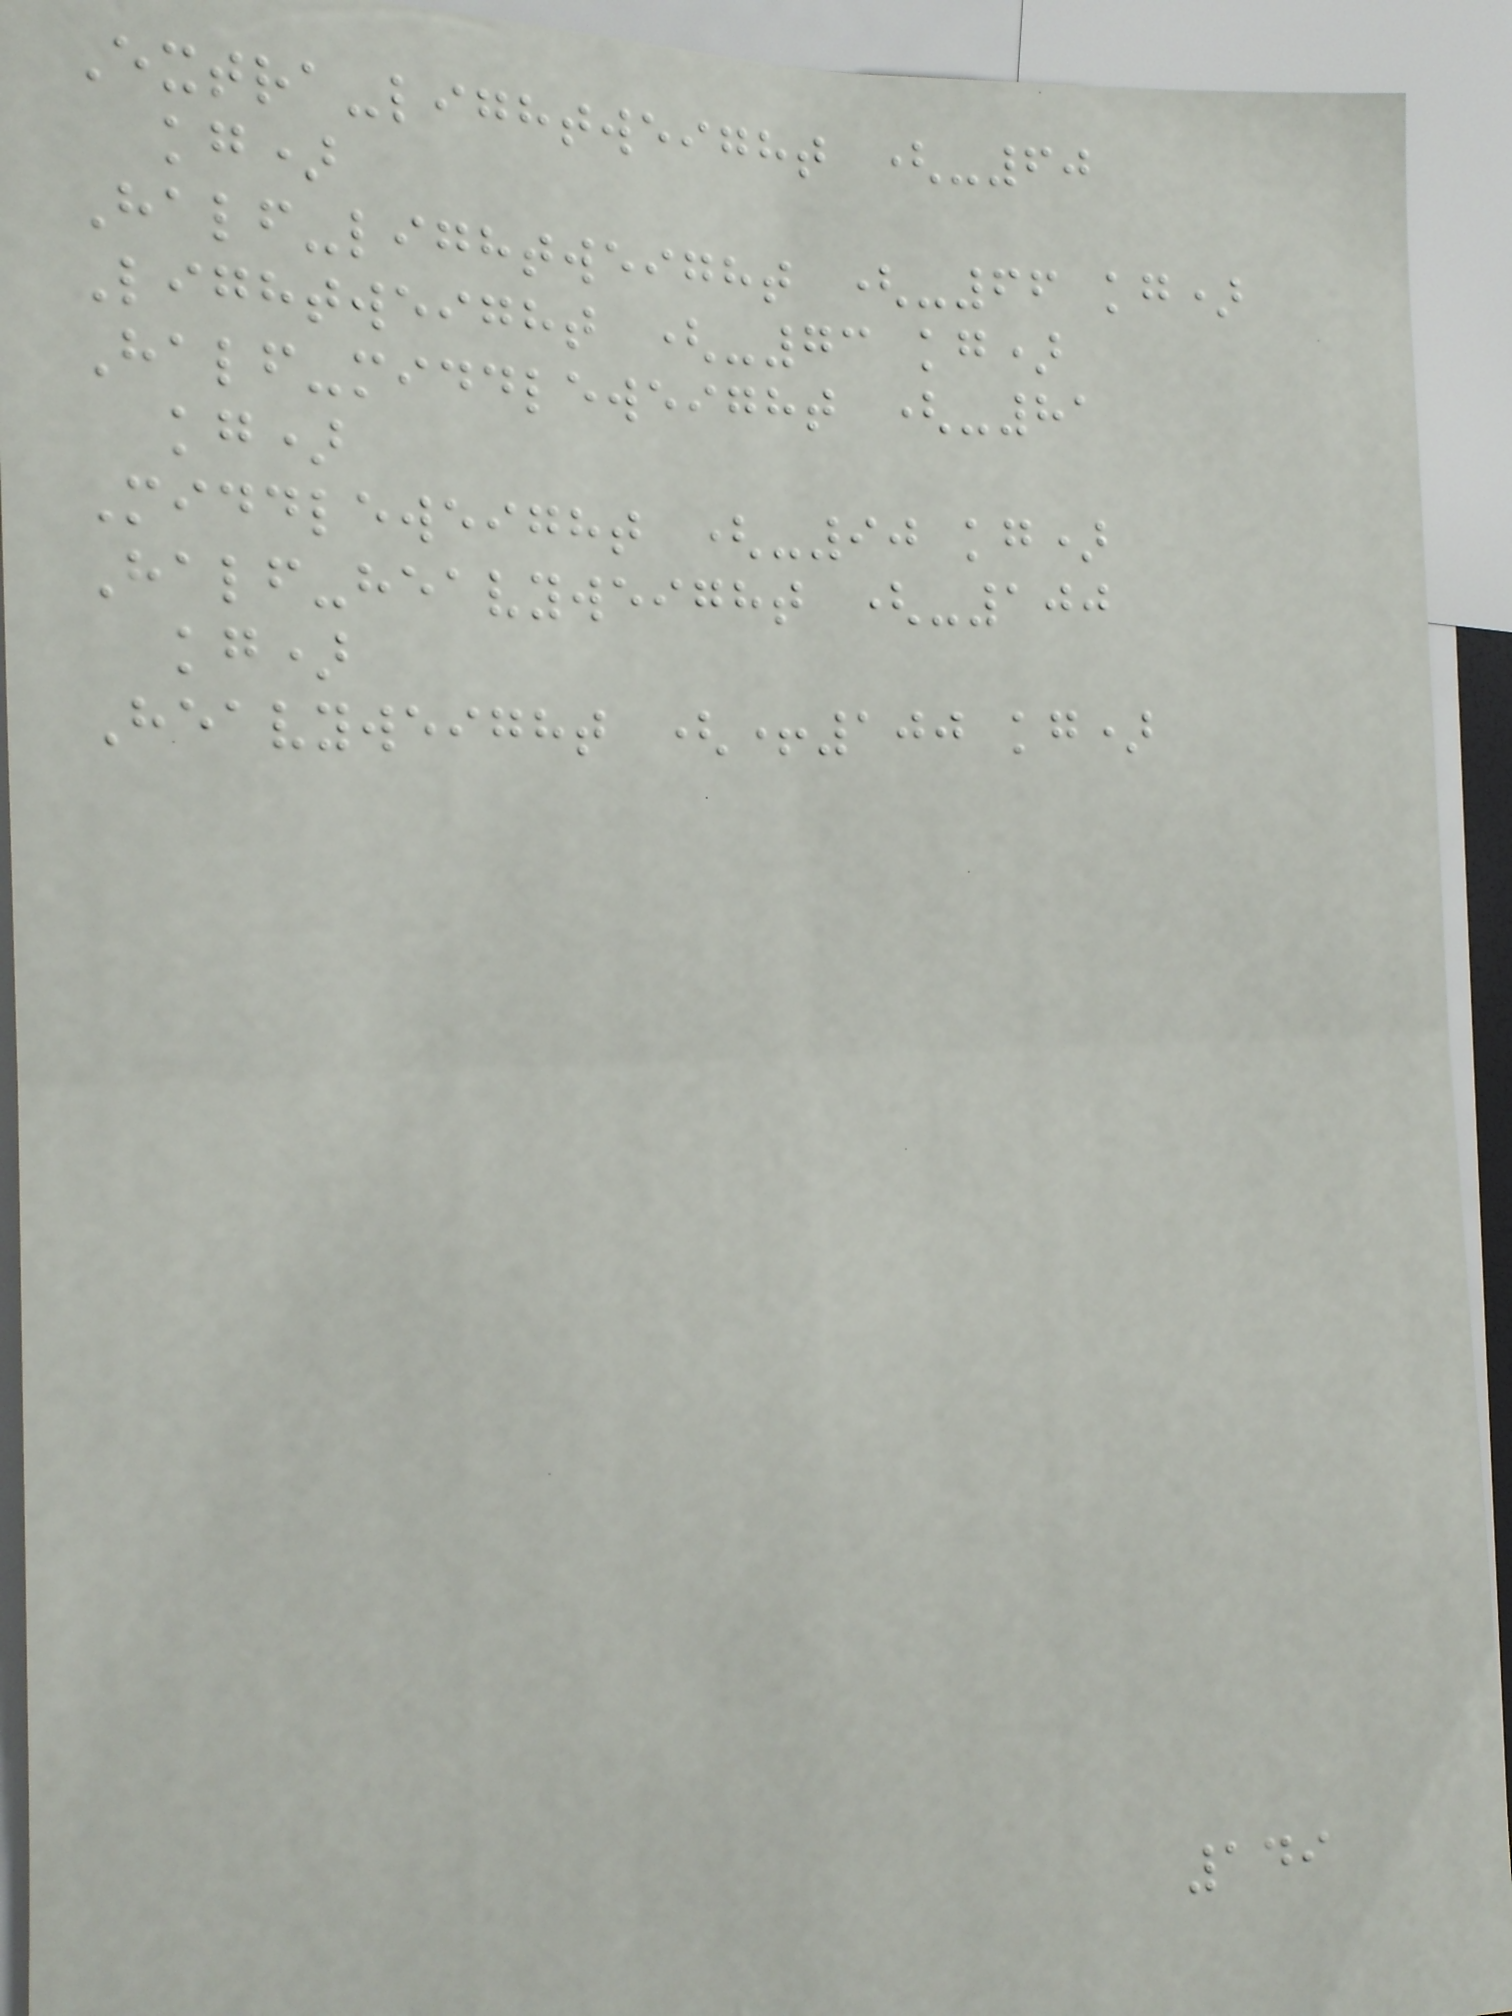Extra-lightweight (-60
kg)
Half-lightweight (-66 kg)
Lightweight (-73 kg)
Half-middleweight (-81
kg)
Middleweight (-90 kg)
Half-heavyweight (-100
kg)
Heavyweight (+100 kg)
149
